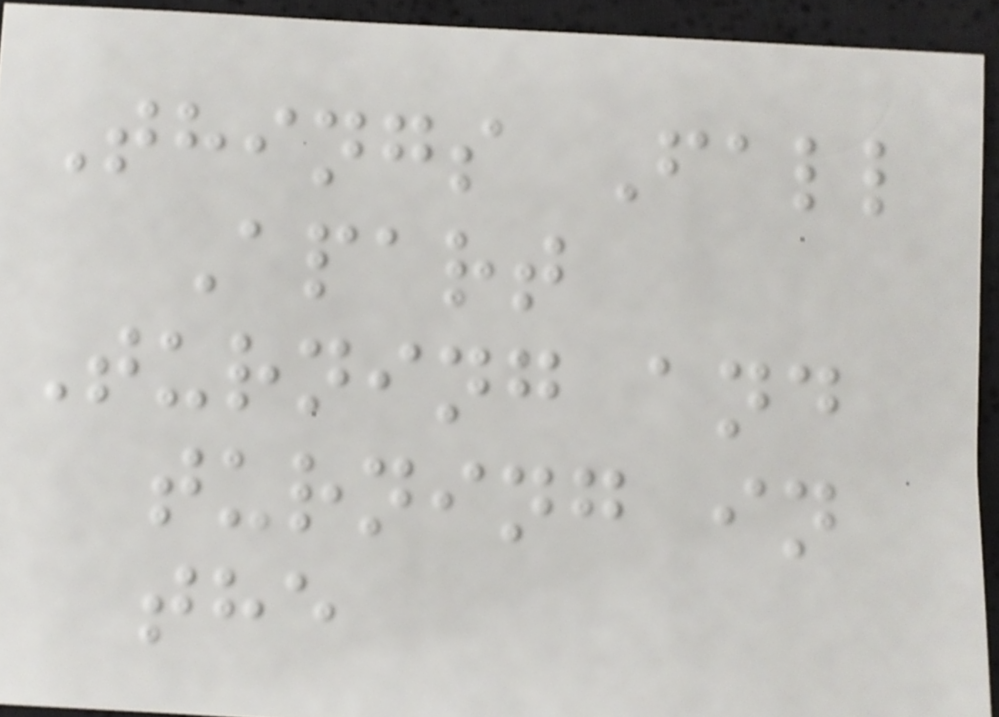Things Fall
Apart
Turning and
turning in
the
